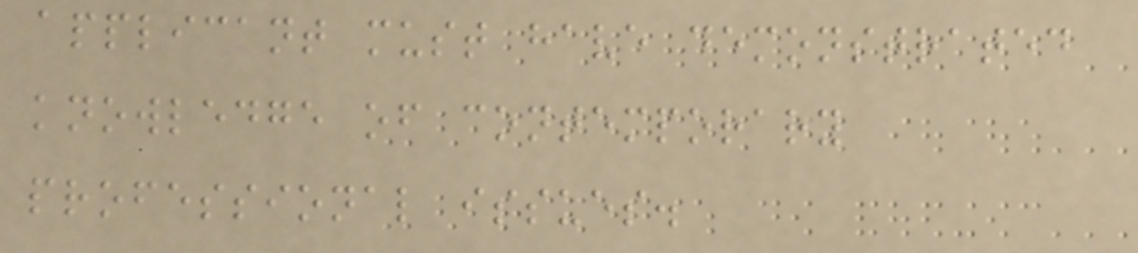applicant must have demonstrated
knowledge of contemporary
professional issues.
